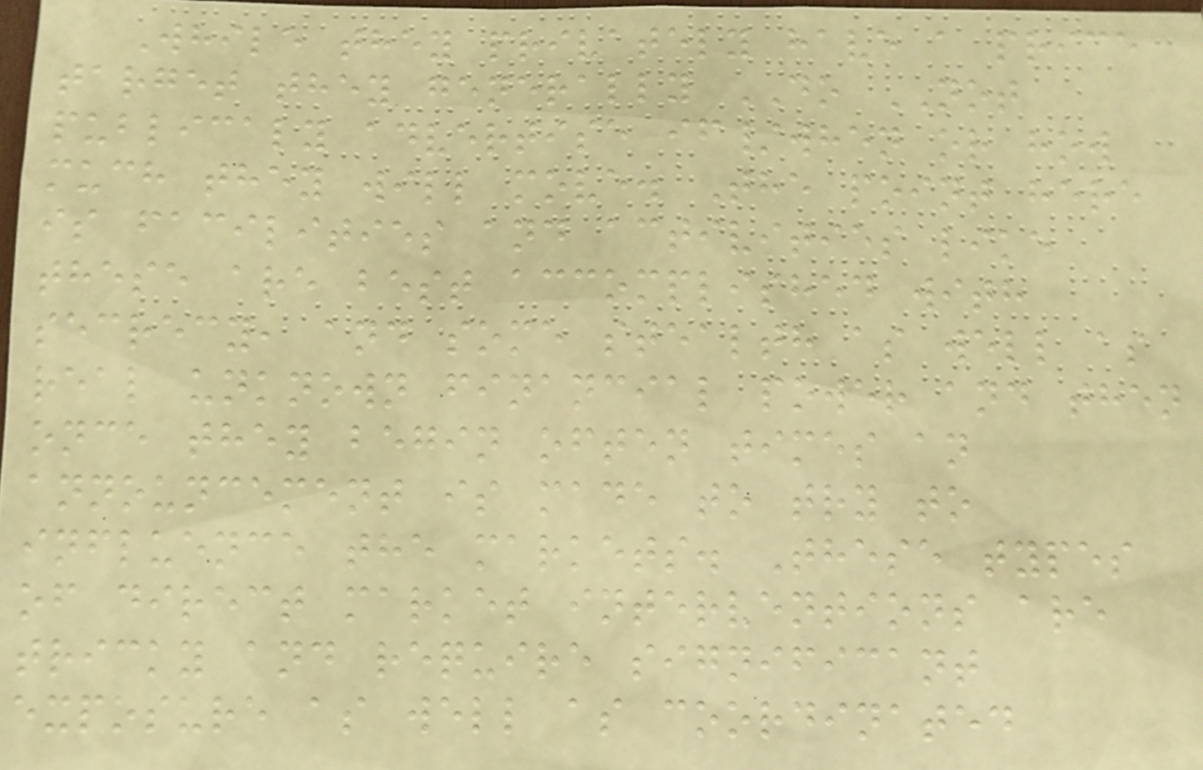While they privately have a price
target they generally DO NOT
publicaly advertise if/when or how
much they will move. The point here
is facilities and activities like
these are best accomplished with
secrecy, and some stealth as well as
real unknown financial power and then
once they begin often times an
announcement is made to try to
influence the markets. These types
of direct market interventions are
tricky and require significant
exposure as well as coordinated
